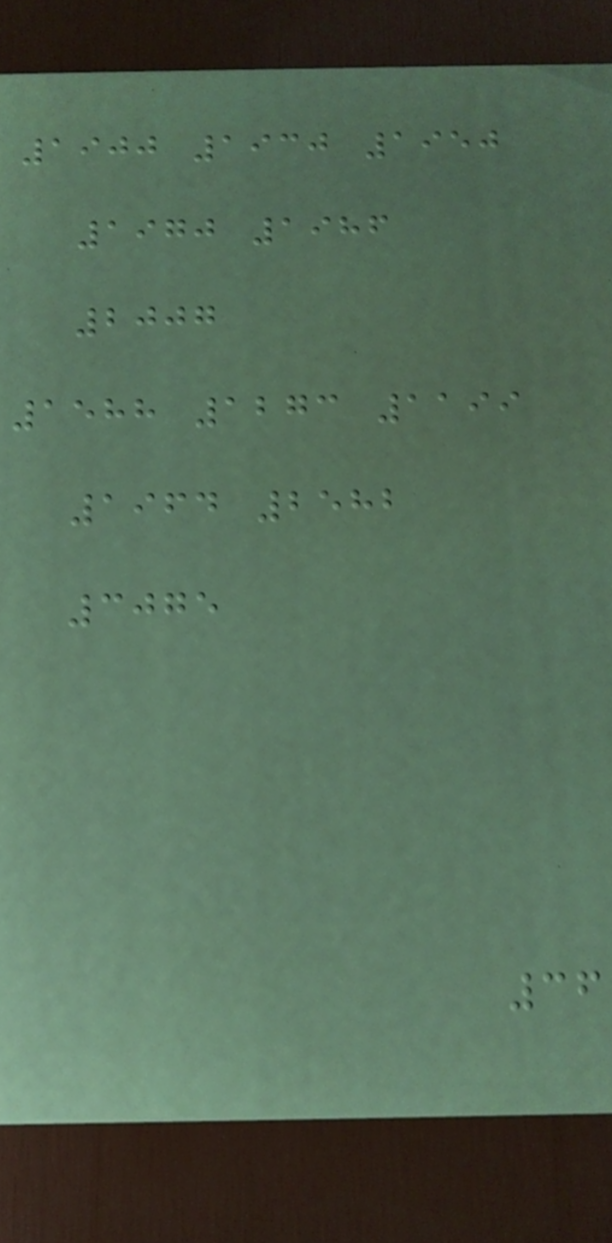1900 1930 1950
1970 1986
2007
1588 1273 1199
1964 2582
3075
36
